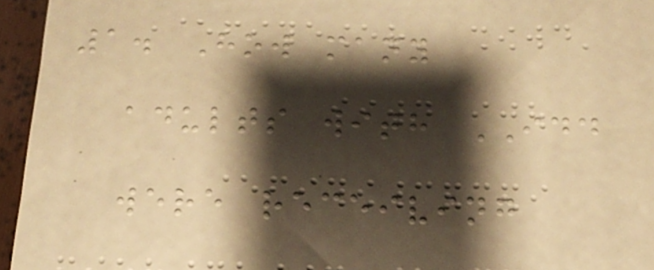1. How many
adults with IDD
were receiving
